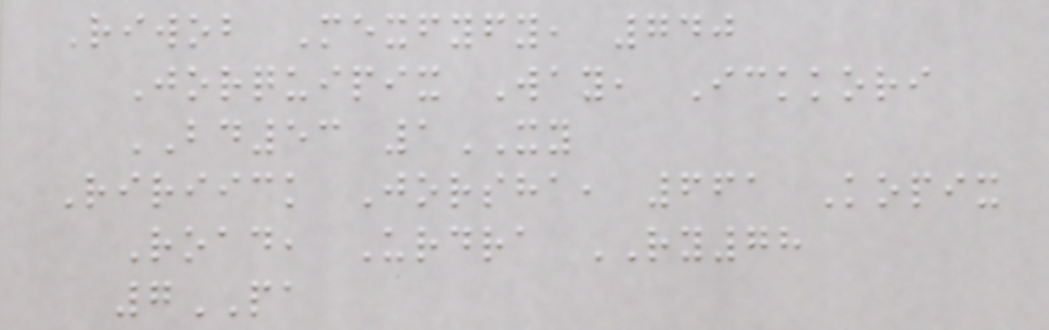Riwob Mexfyfy, 740
Jorquipix Way, Ickkori
BD53 1XY
Ririick Jorsha, 661 Kopix
Road, Urdra RY78
7PA
